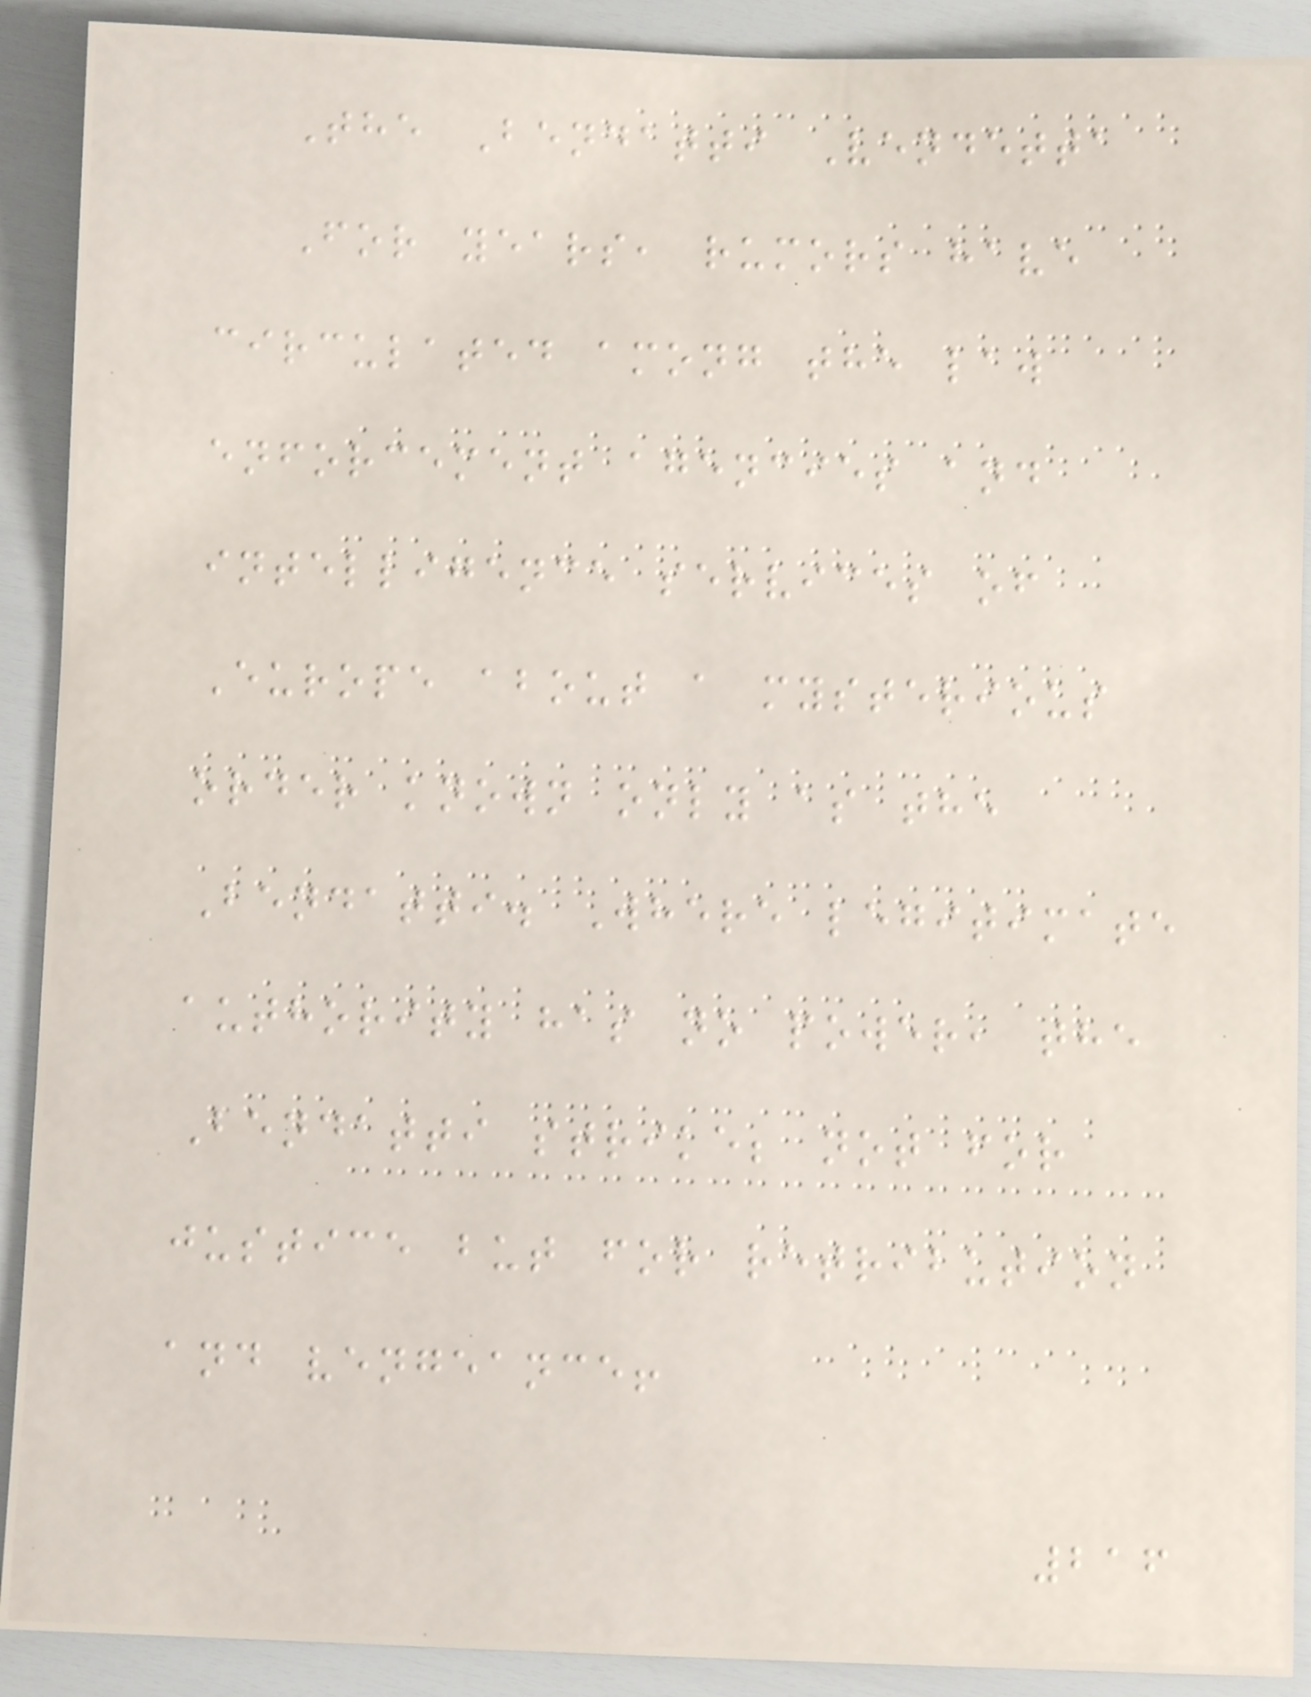The Bendatti Vendetta
For years, rumors have
circulated among the law
enforcement agencies and
intelligence services of
Europe about a mysterious
order known only as the
Bendatti. Where legitimate
authority has no power, the
Bendatti strike; not for
justice but for retribution
and vengeance!
216
